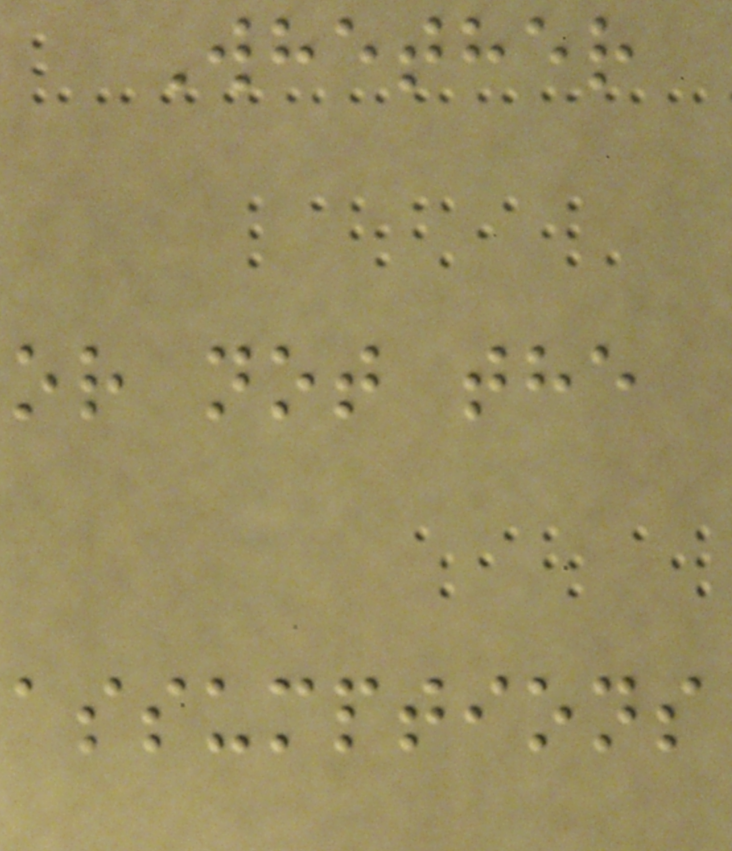Whether
or not the
assumptions
